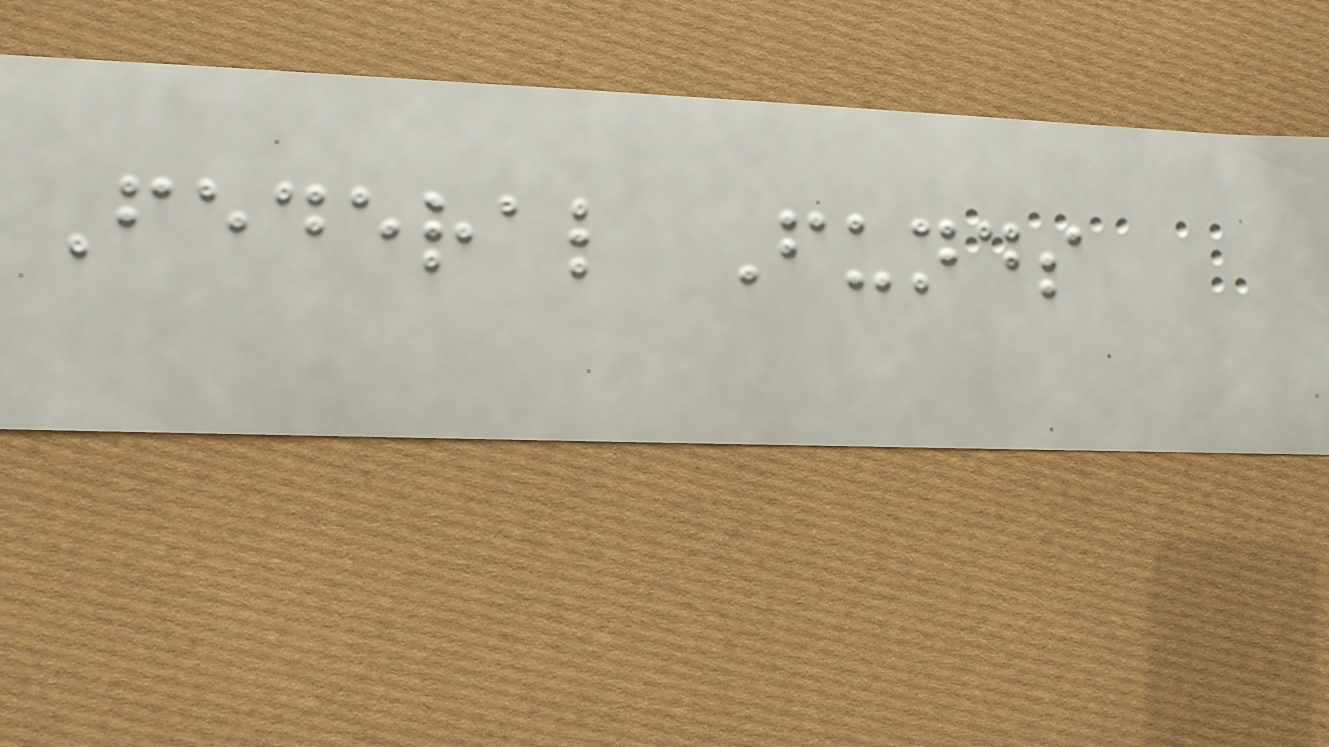Federal Funds
